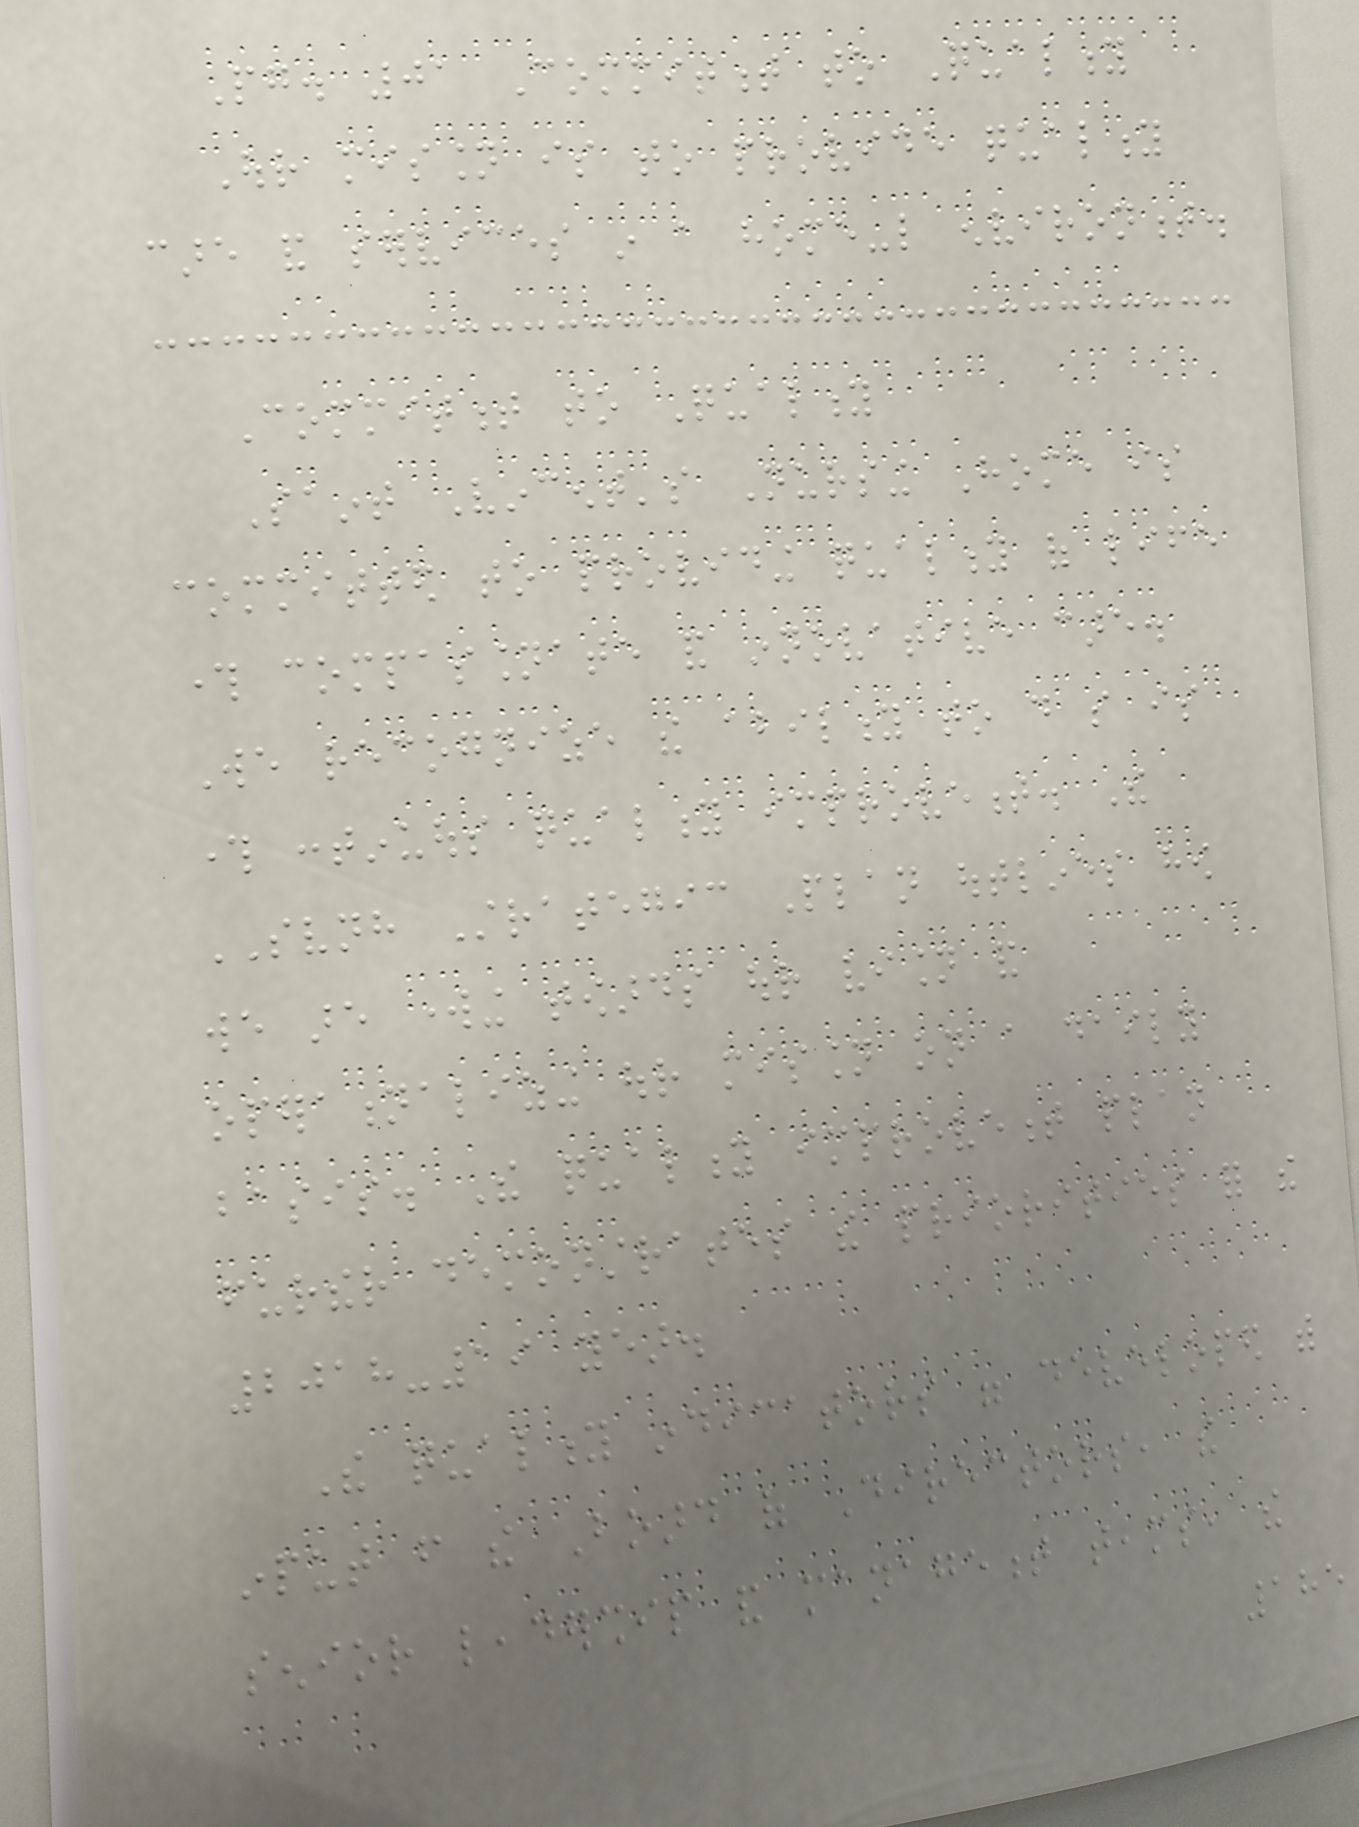Pg. 01 Commitment to Quality
Our mission is to provide quality
care and services in a home-like environment.
Commitment to Quality
Saint Vincent's Nursing Home is
committed to providing quality of life
through compassionate and innovative care.
We recognize the ability to do so is
through continuous quality improvement. The
SVNH Strategic Plan outlines how
we are working towards our vision and
operationalizing our mission on a daily
basis. The quality improvement plan
further demonstrates the priorities for the
2018-19 year.
The quality indicators were developed with
input from the Board of Directors, the
senior leadership and management teams, the
185
